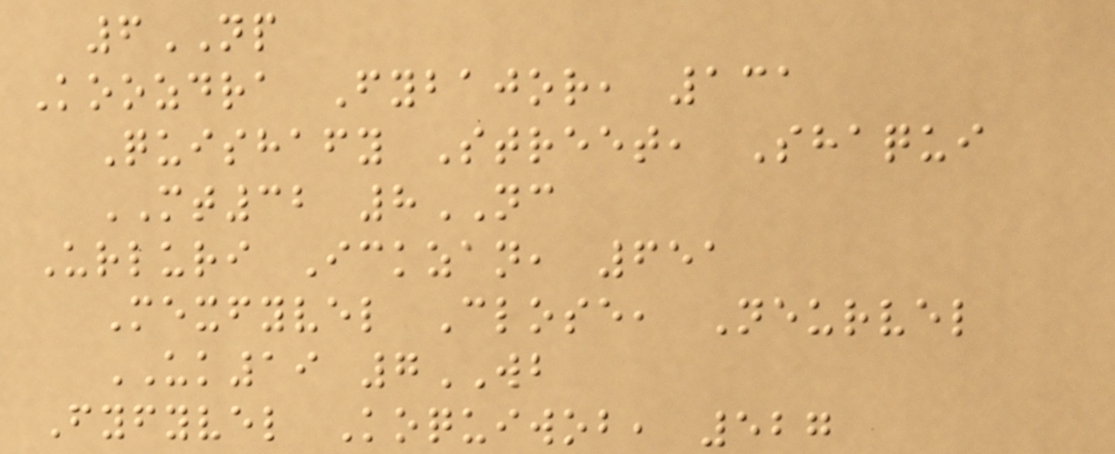6NP
Koozdra Fybajor, 131
Quishafy Street, Shaqui
MT32 8NC
Urluri Ickzan, 651
Mexfyvel Close, Neurvel
UK19 7WB
Fyfyvel Koquiwob, 527
